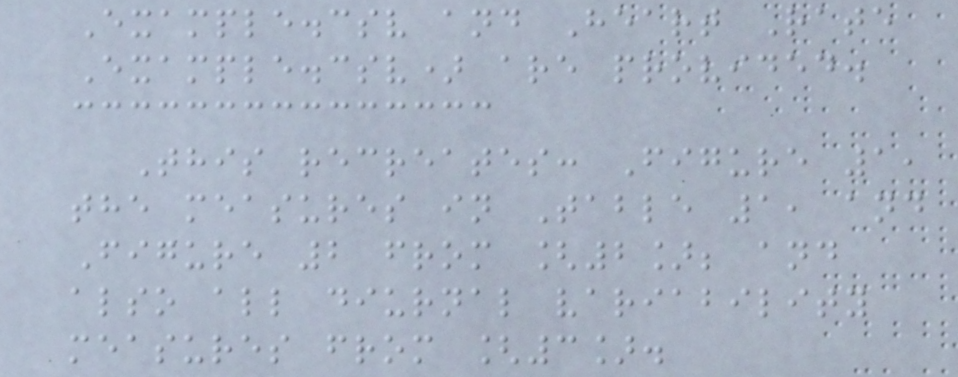Example.csv and Heart Rate
Example.csv) are provided.
This recreates: Figure 1,
the measures in Table 1, and
Figure 2 from [2]; and
also all diurnal variability
measures from [3].
